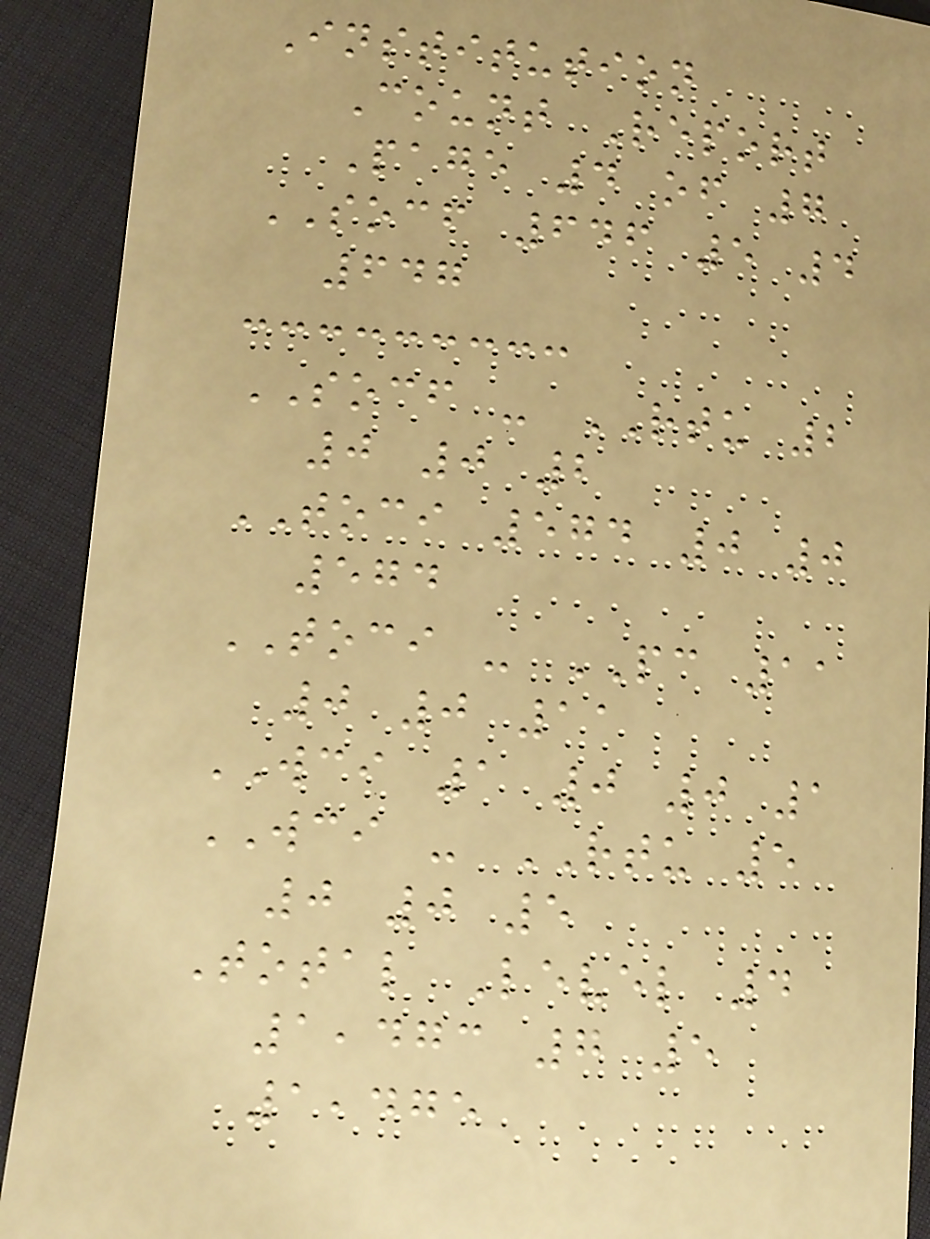Institution
Count Report
Page 4 of 7
SOCF 646 5 4
647
SOCF - RTU 2
0 0 2
TOCI 574 0 0
574
TOCI - PC 11
0 0 11
WCI 1 0 0 1
WCI - RTU 5
0 0 5
Total Level 4
1,473 7 5
1,475
